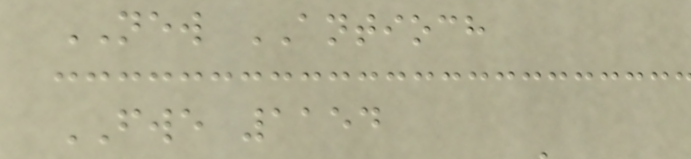NEW ANTIOCH
FWE 1154
